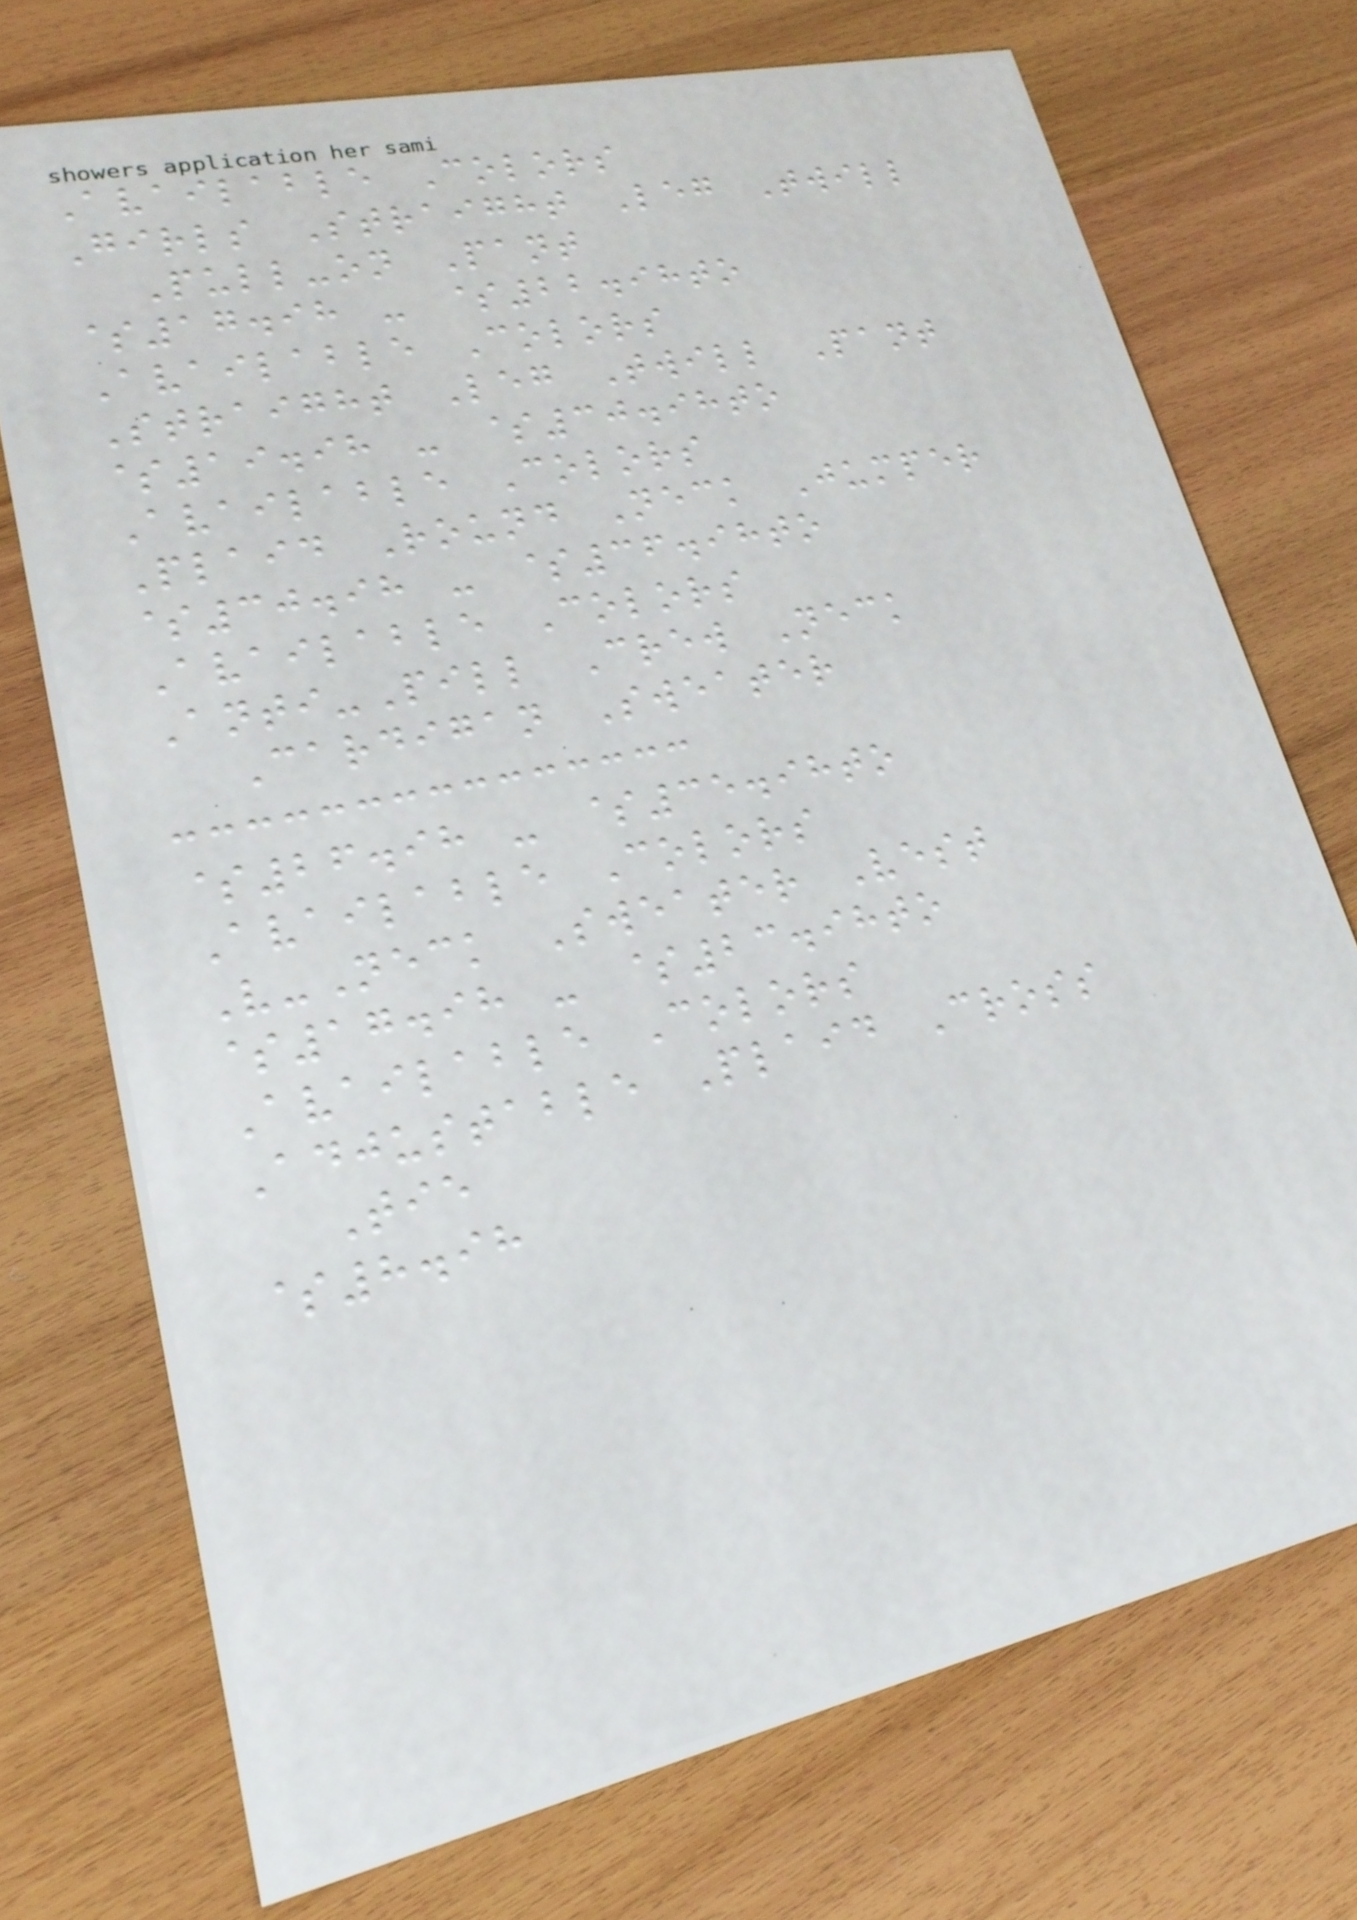Available Colors
Girls Straight Leg Twill
Pull-on Pant
$17.98 - $22.98to
Available Colors
Straight Leg Twill Pant
$19.98 - $30.98to
Available Colors
Plaid Round Neck Jumper
$30.98 - $36.98to
Available Colors
Anti-Pill Crew Neck
Cardigan Sweater
$26.98 - $35.98to
Available Colors
V-Neck Sweater Vest
$17.98 - $23.98to
Available Colors
Adjustable Plaid Cross
Tie
$8.98
